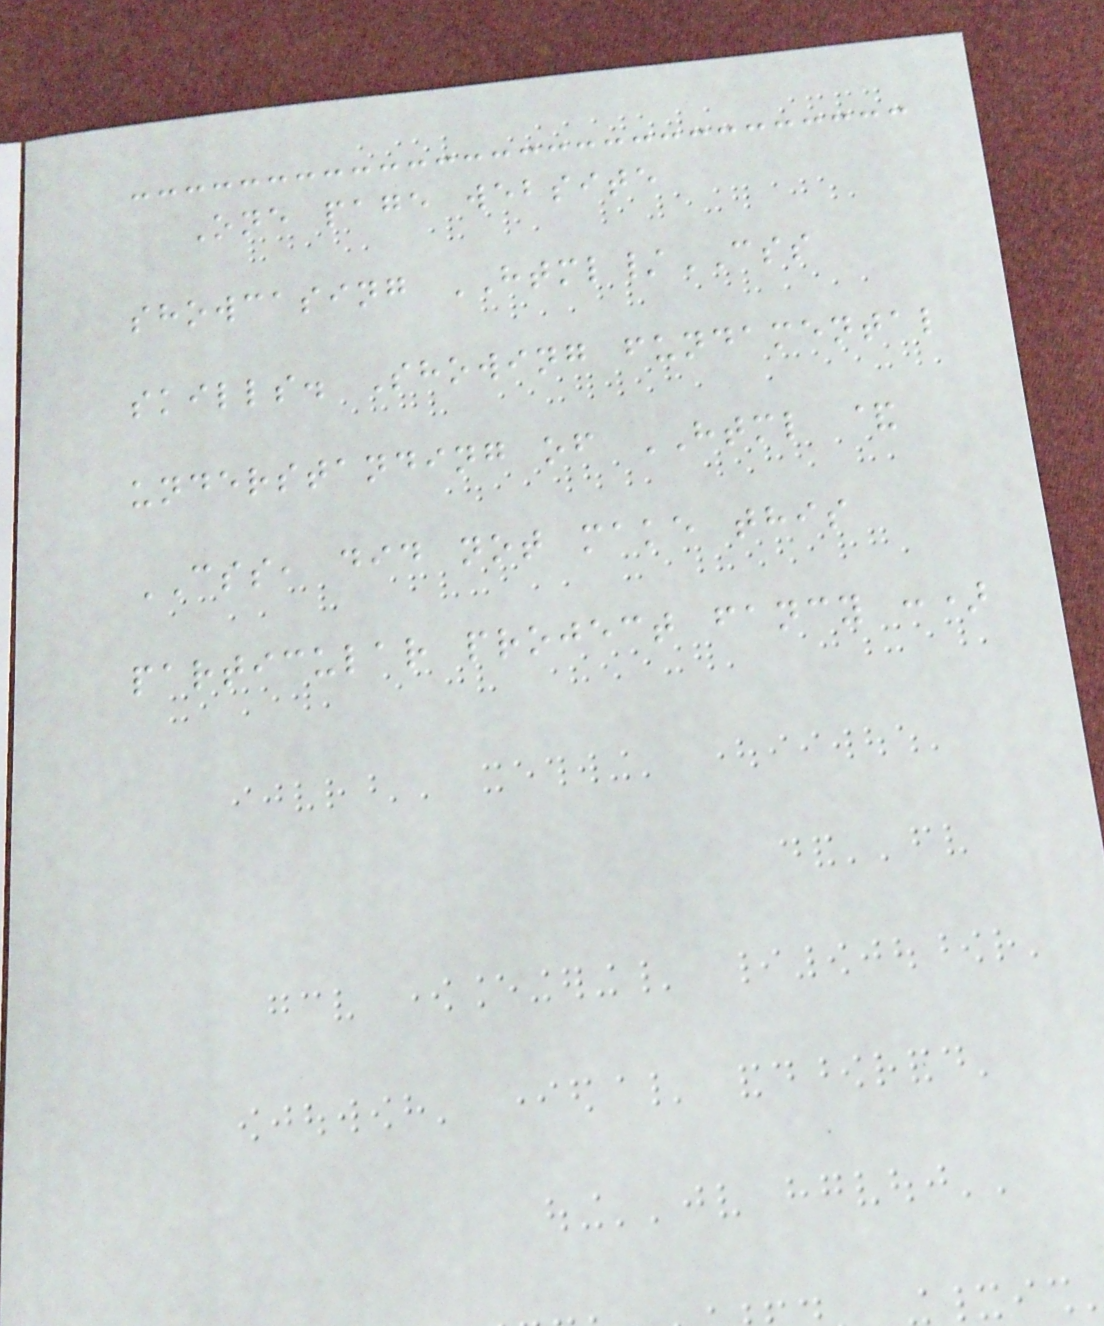One page website
showcasing HTML/CSS
skills. Showing fundamental
understanding of HTML &
CSS, did not make this
particular project fancy :)
